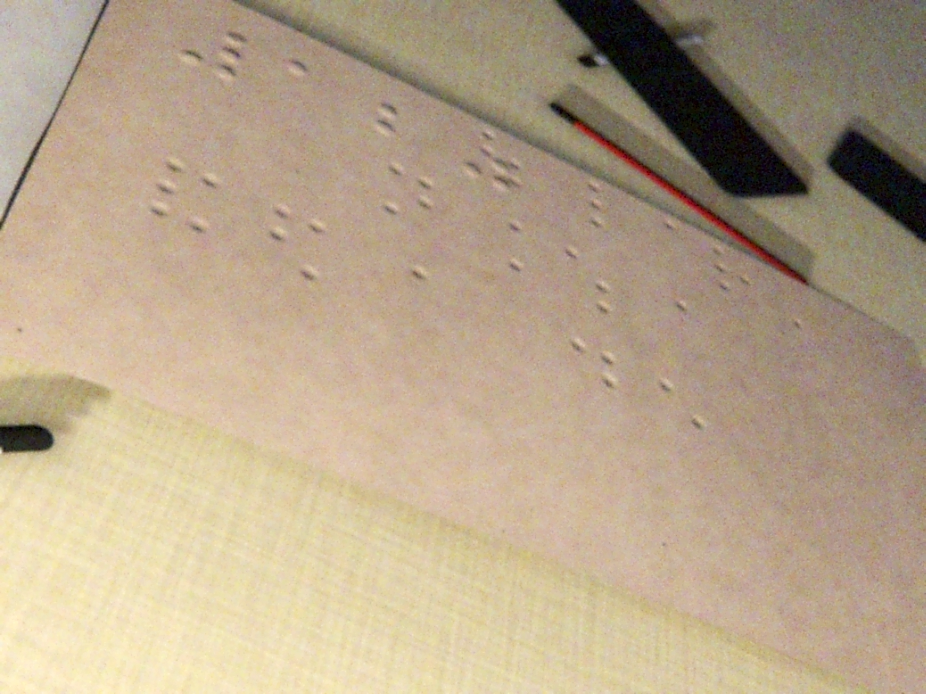120
